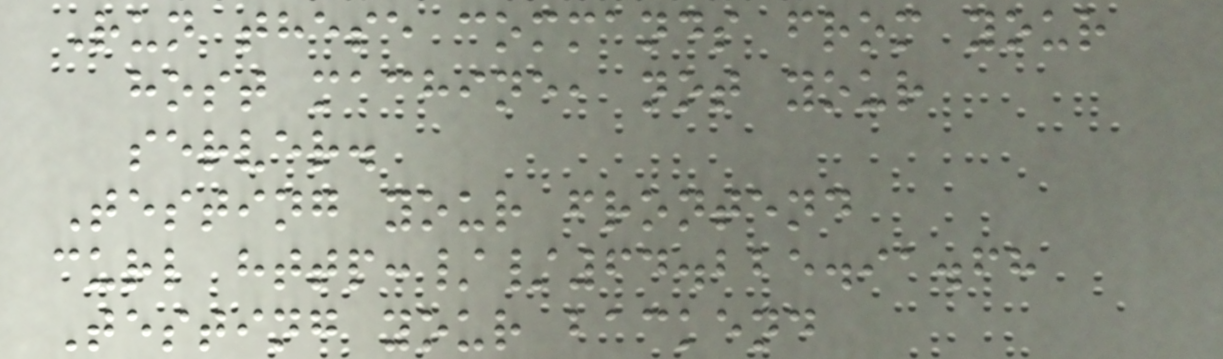Run these commands from your
host machine, not your
server.
Testing your frontend
curl http://64.225.91.68
Testing your backend
